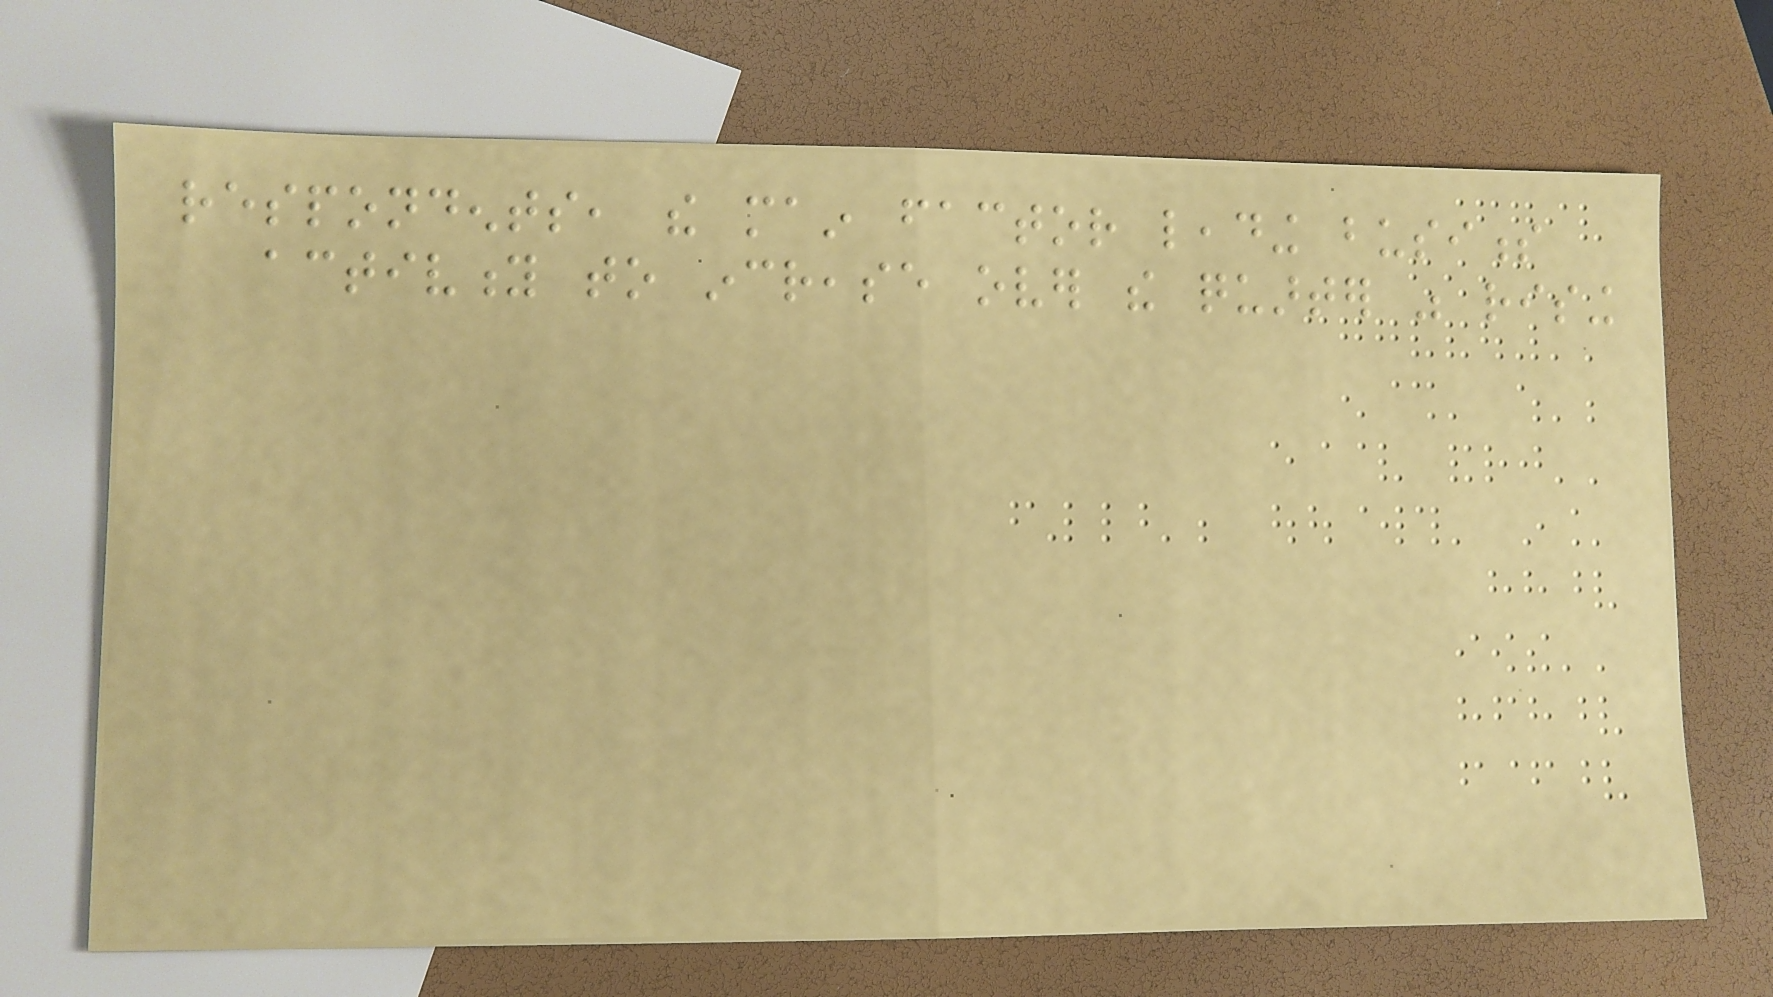respondents, the main factor leading business
activity to increase over the quarter was rising
